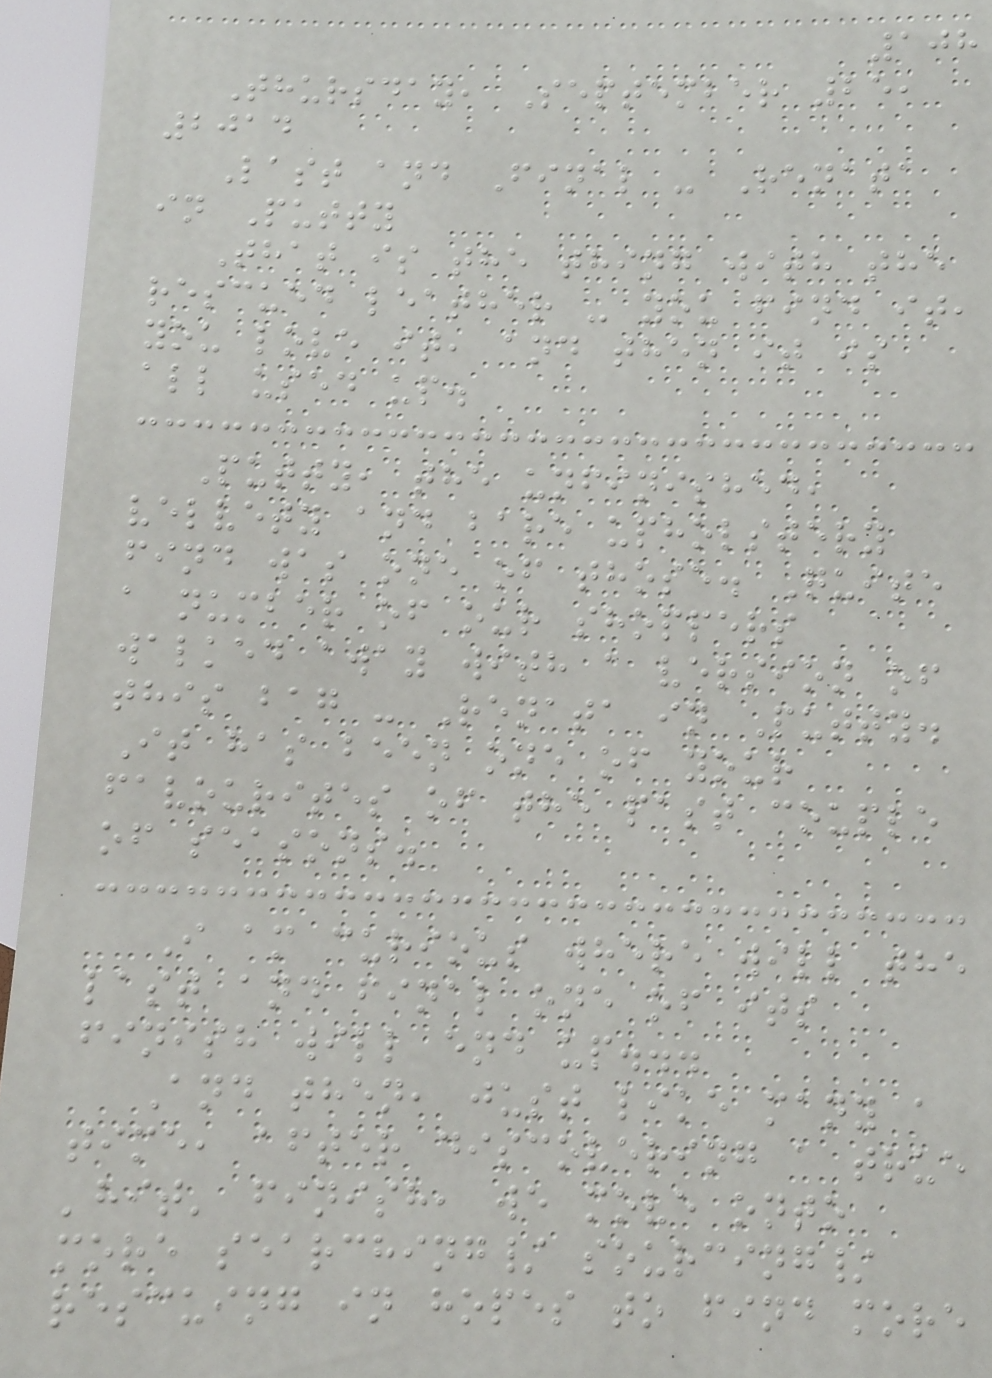108
Thursday, September 25,
2014
Last and Final - Renata
in Putty
That is the thing with the
rescued leather - you find it,
you love it, and then it is
all used up.
Putty, the unfinished,
velvety and bare upholstery
find was one of those. Quite
a number of our shoppers
walked away with a version of
this bag - Renata in Putty.
It has been one of your
favourites of the past couple
of seasons.
I am curious where will the
last and final one of its
finish will end up...
And then, just like many a
time, after discovering a true
'hit' finish, we move onto
more searching/ sourcing/
rescuing in hopes to find more
